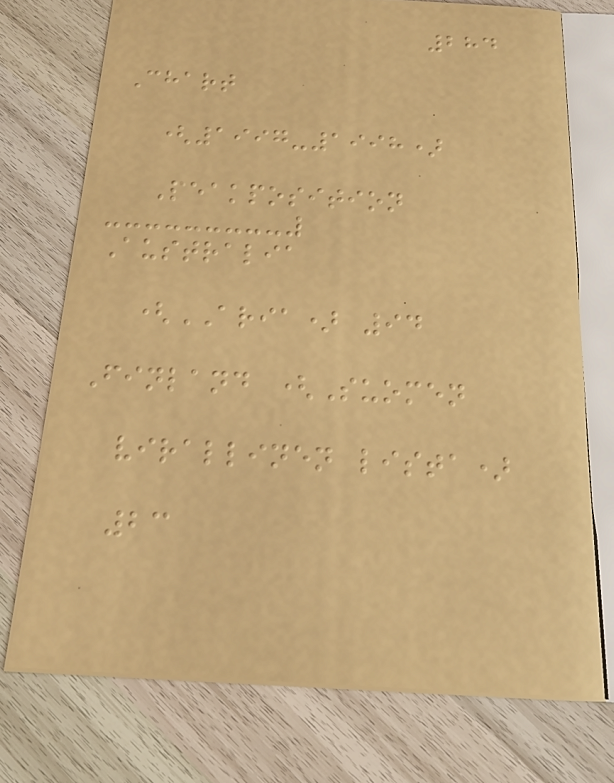284
Chart
(1997-1998)
Peakposition
Australia
(ARIA) 94
Finland (Suomen
virallinen lista)
23
